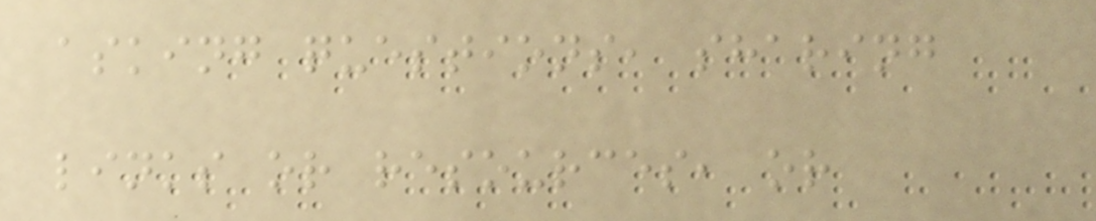asking questions, sharing
links or resources, or
